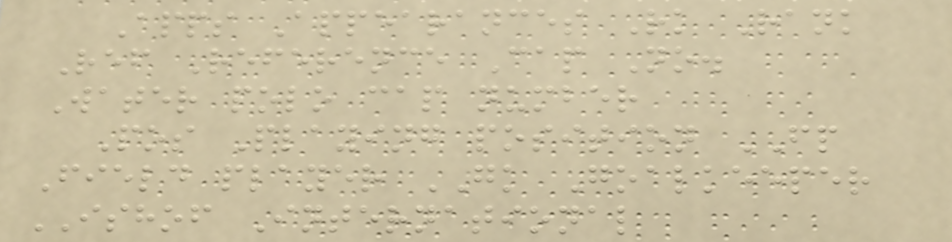Apps Appearances Rk Rank
Ref Reference Cap No.
Water polo cap number
Pos Playing position FP
Field player GK Goalkeeper
ISHOF International
